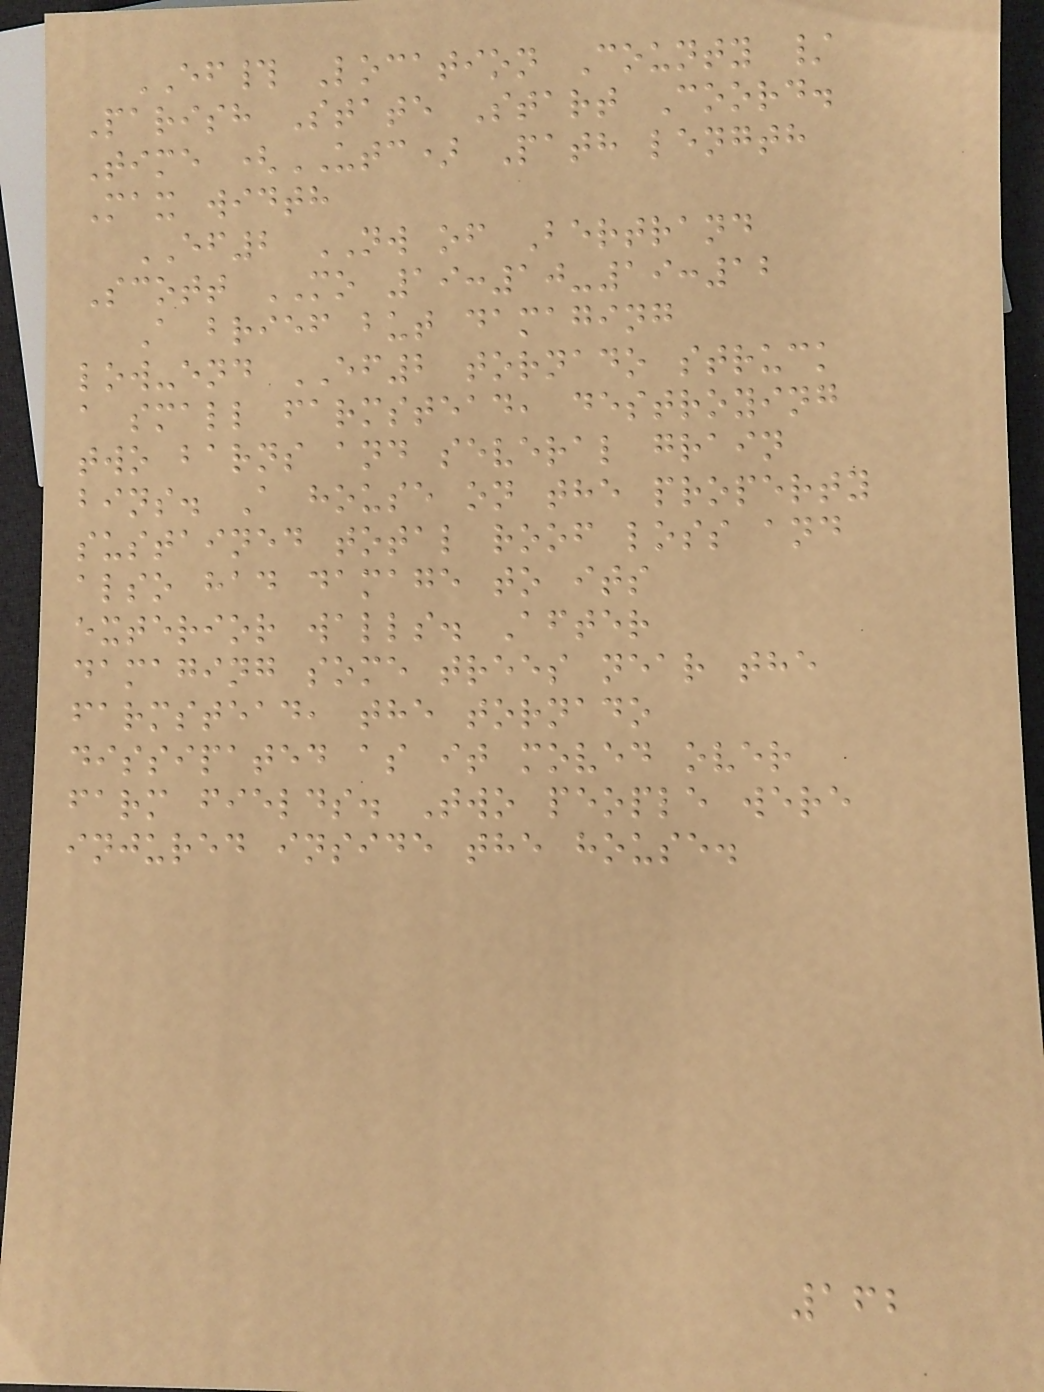EF# Location County /
Parish State Start Coord.
Time (UTC) Path length
Max width
EF2 NW of Bertrand
Scott MO 19:10-19:12
A brief but damaging
low-end EF2 tornado struck
a small farmstead, destroying
two barns and several grain
bins. A house on the property
sustained total roof loss and
also had damage to its
exterior walls. After
damaging some trees near the
farmstead, the tornado
dissipated as it moved over
farm fields. Two people were
injured inside the house.
162
